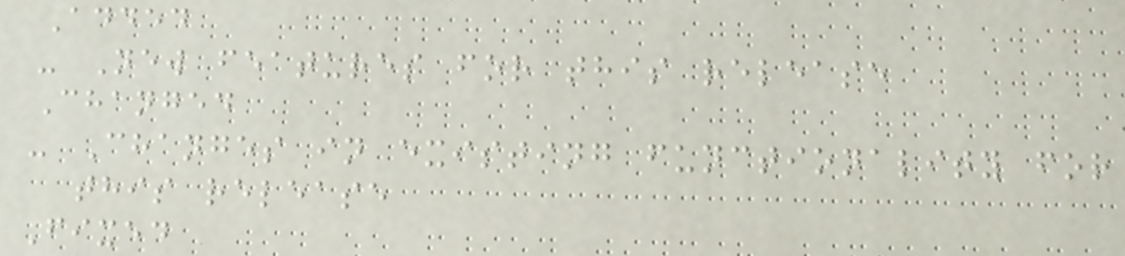Added
- New features for this release
Changed
- Changes in existing functionality for
this release
Fixed
